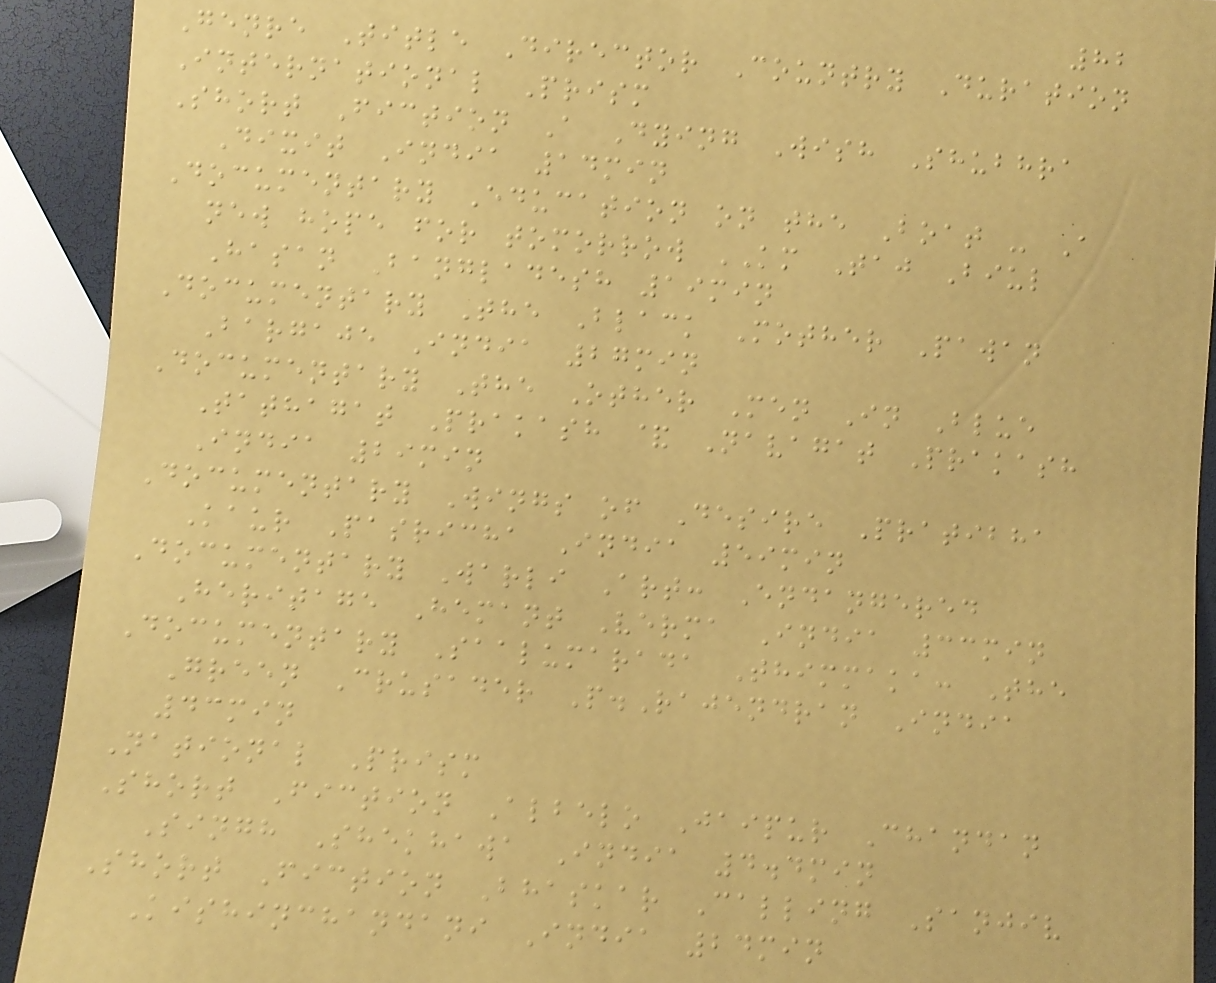82
Genre Title Director Country Duration
International Prism
Short Fiction A Dying Wish Shubhra
Dixit India 14min
Documentary Education on the Boat - A
new hope for tomorrow KM Taj Biul
Hasan Bangladesh 19min
Documentary The Black Mother Pawan
Bargaje India 27min
Documentary The Other Men In Blue
Tathagat Prakash & Navagat Prakash
India 29min
Documentary Wings of Desire Pratibha
Kaur Pasricha India 59min
Documentary Warli Art: Endangered
Heritage Hemant Verma India 33min
Documentary Saalumarada Thimmaka: The
Green Crusader P.Rajendran India
43min
National Prism
Short Fiction Albelo Jaipur Chandan
Singh Shekhawa India 4.4min
Short Fiction Bhaskar Calling Sanjiv
Kishinchandani India 24min
